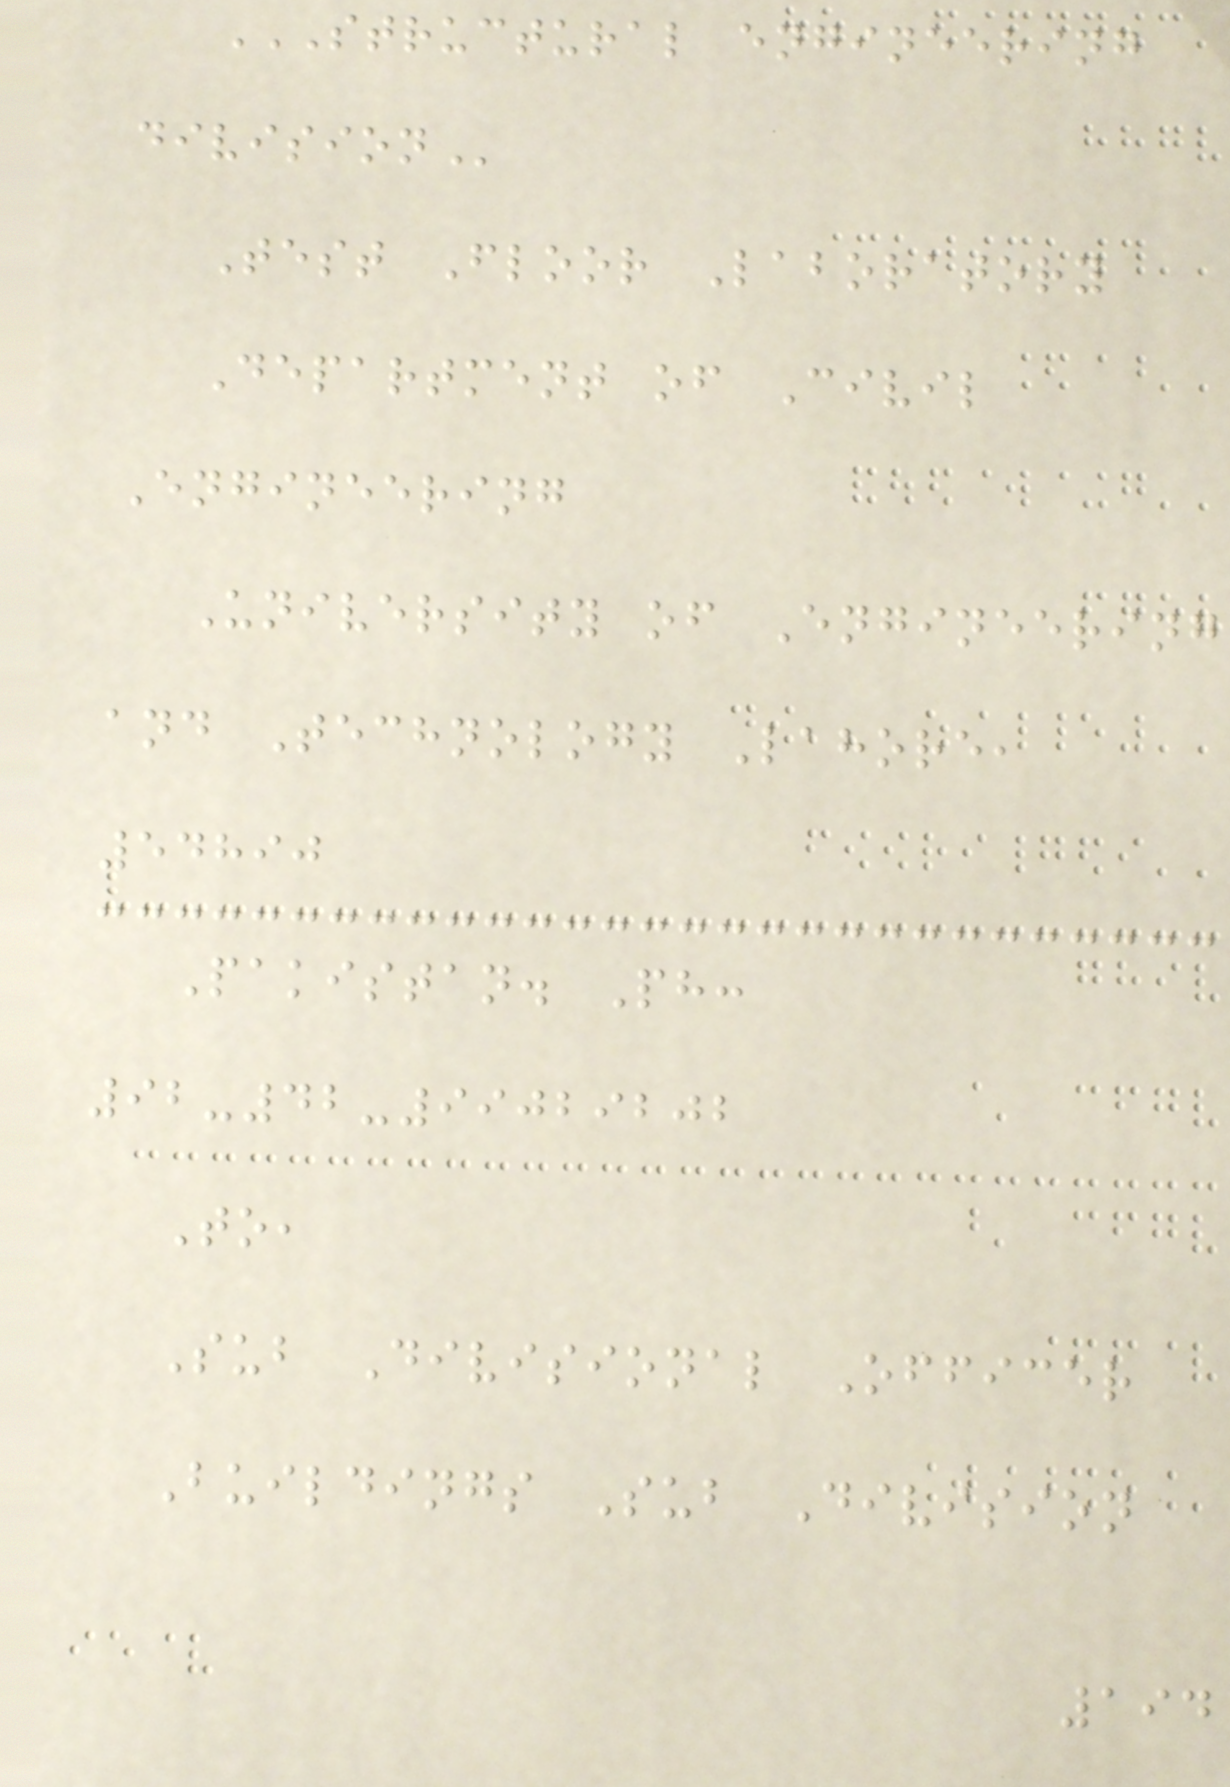STRUCTURAL ENGINEERING
DIVISION
Test Floor Laboratory
Department of Civil
Engineering
University of Engineering
and Technology Lahore,
54890
Pakistan. Ph:
92-42-99029202
To,
Sub Divisional Officer
Buildings Sub Division
194
